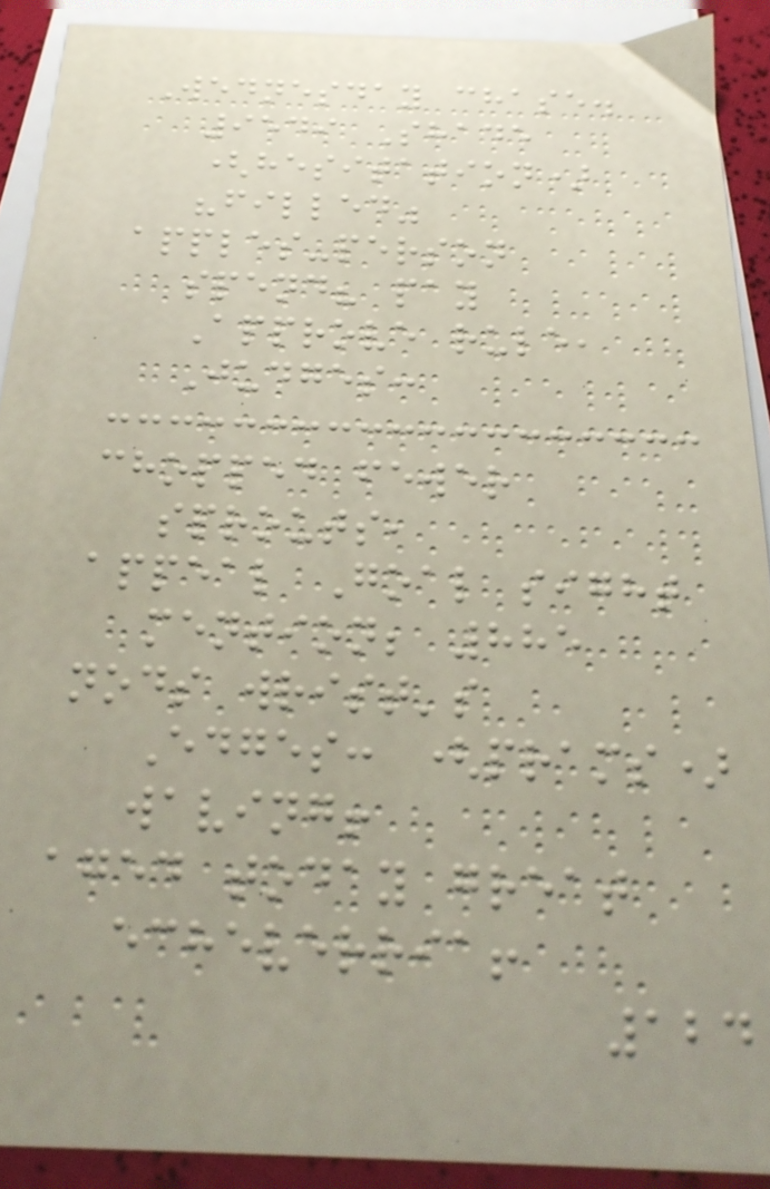Wednesday chase.
9549 Shade
(hesitation)
"filled"
apples-person
spend? pay
Approve rule,
Judges:
chopped fewer
sprouts,
appeal Goal sight
mention; 885
nods wrist's
Edges: (prams)
waving!
aged today great
echeverria!
124
